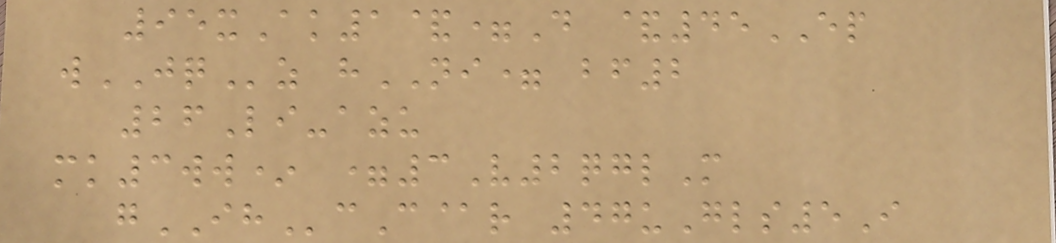95xAk1&=D &45EP
wJQz hNI= bf2
26Li-azu
mk3ww* =3V2qglM
gIHcC@r 47uGls5I
